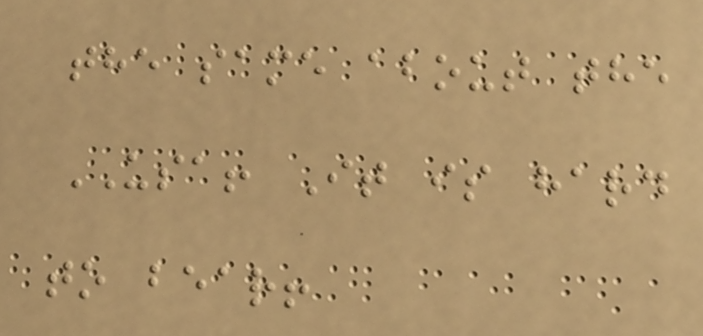the same about the
USA! It is hard
to bear!
